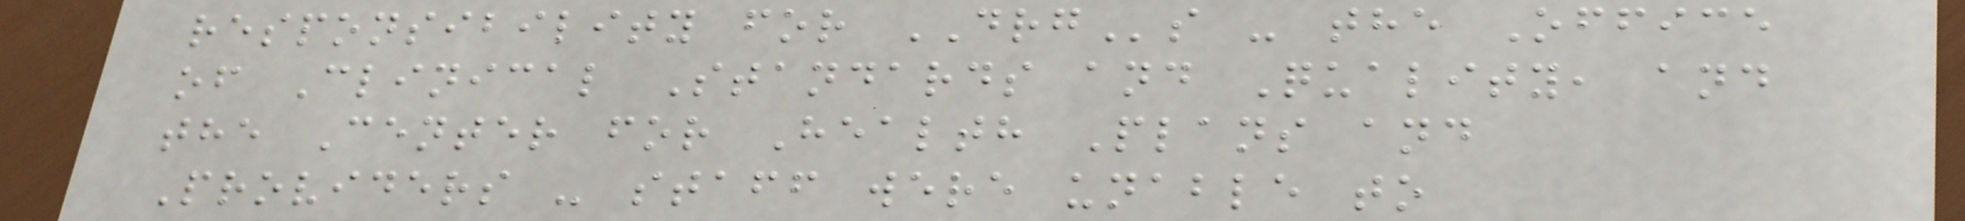responsibility for DRGs - the Office
of Clinical Standards and Quality, and
the Center for Health Plans and
Providers - staff were unable to
